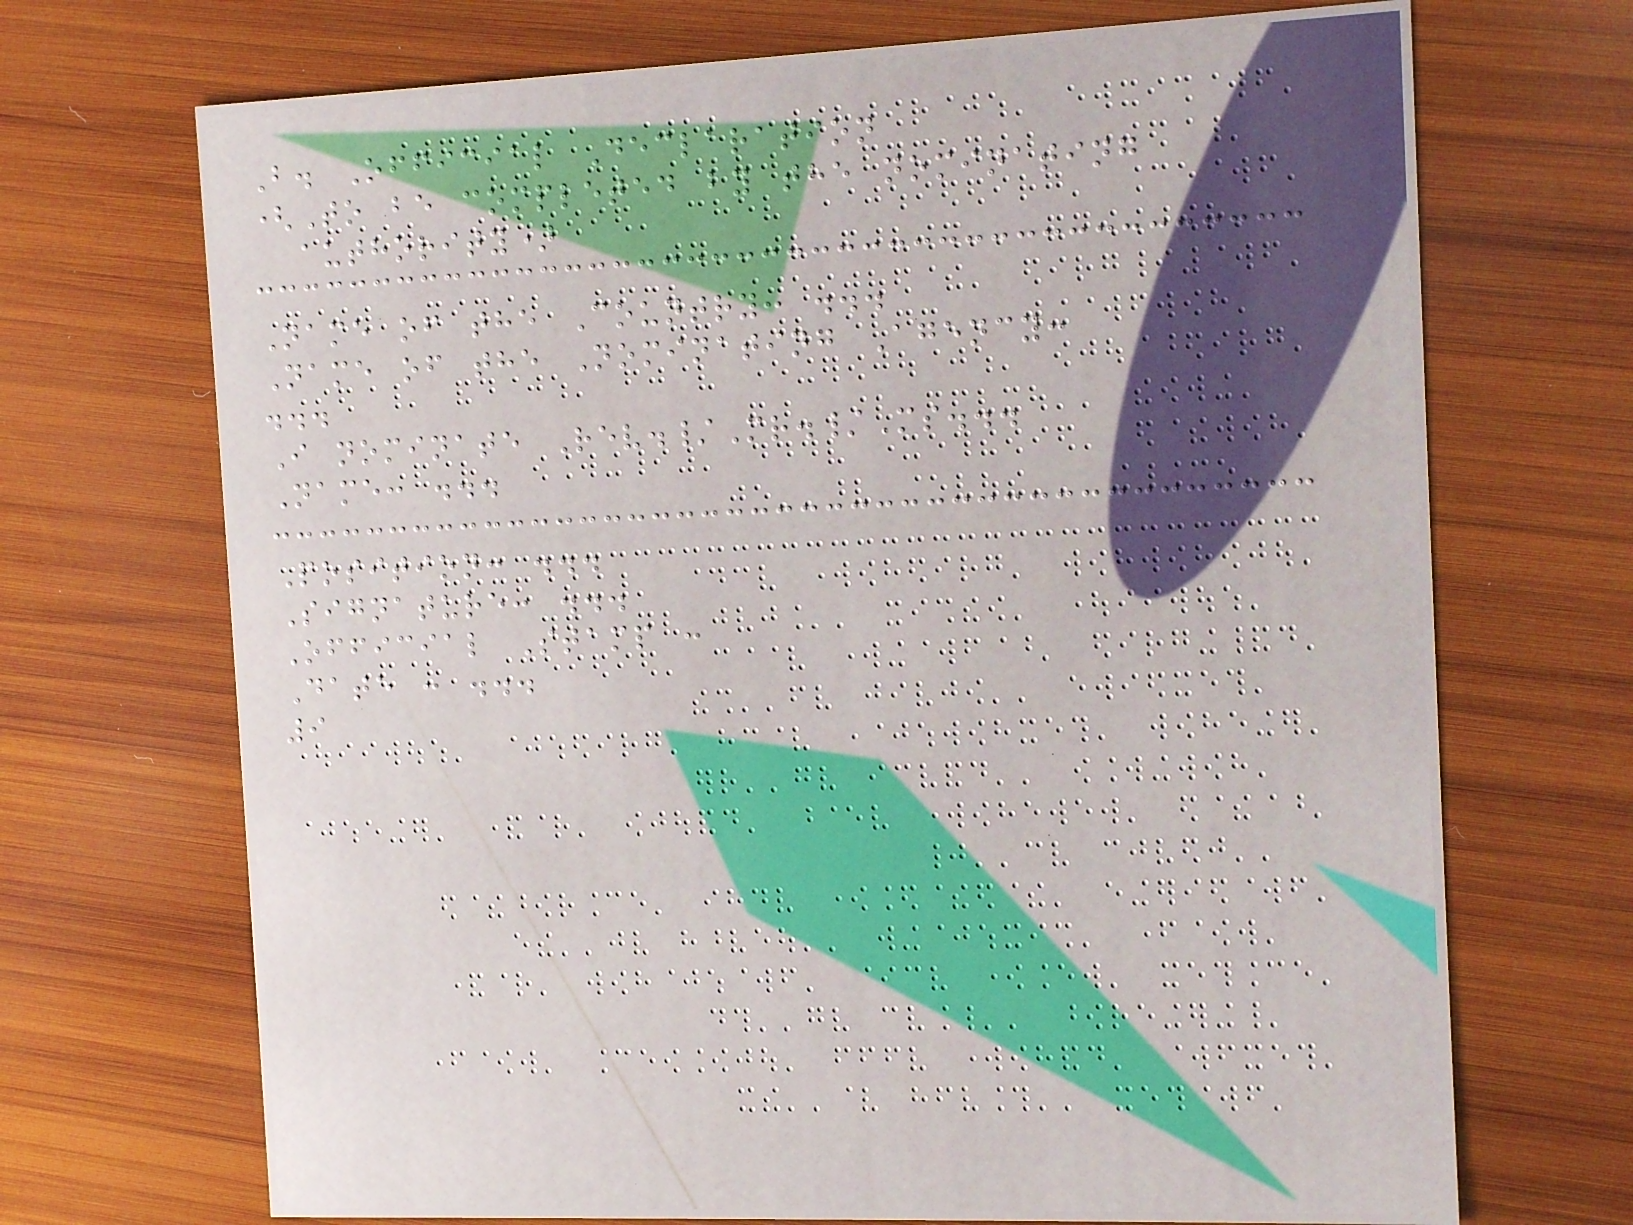B. Official Declaration
(To be completed by the nominating
authority)
Name of the Country: ...
Name of the Nominating Agency:
...
I nominate Rev./Mr./Ms...
Name: ...
Position: ...
Signature: ...
Official Stamp :
Date : ...
9
